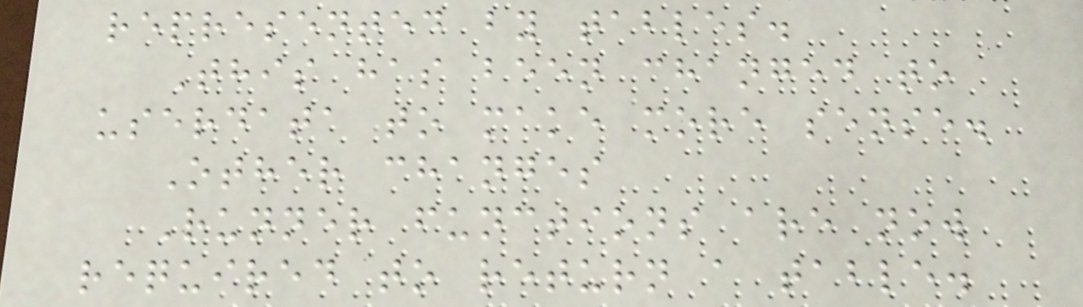represented by tables.
This has been changed to
userdata to make more sense.
Other changes
Runner functions are now
required to return a table.
